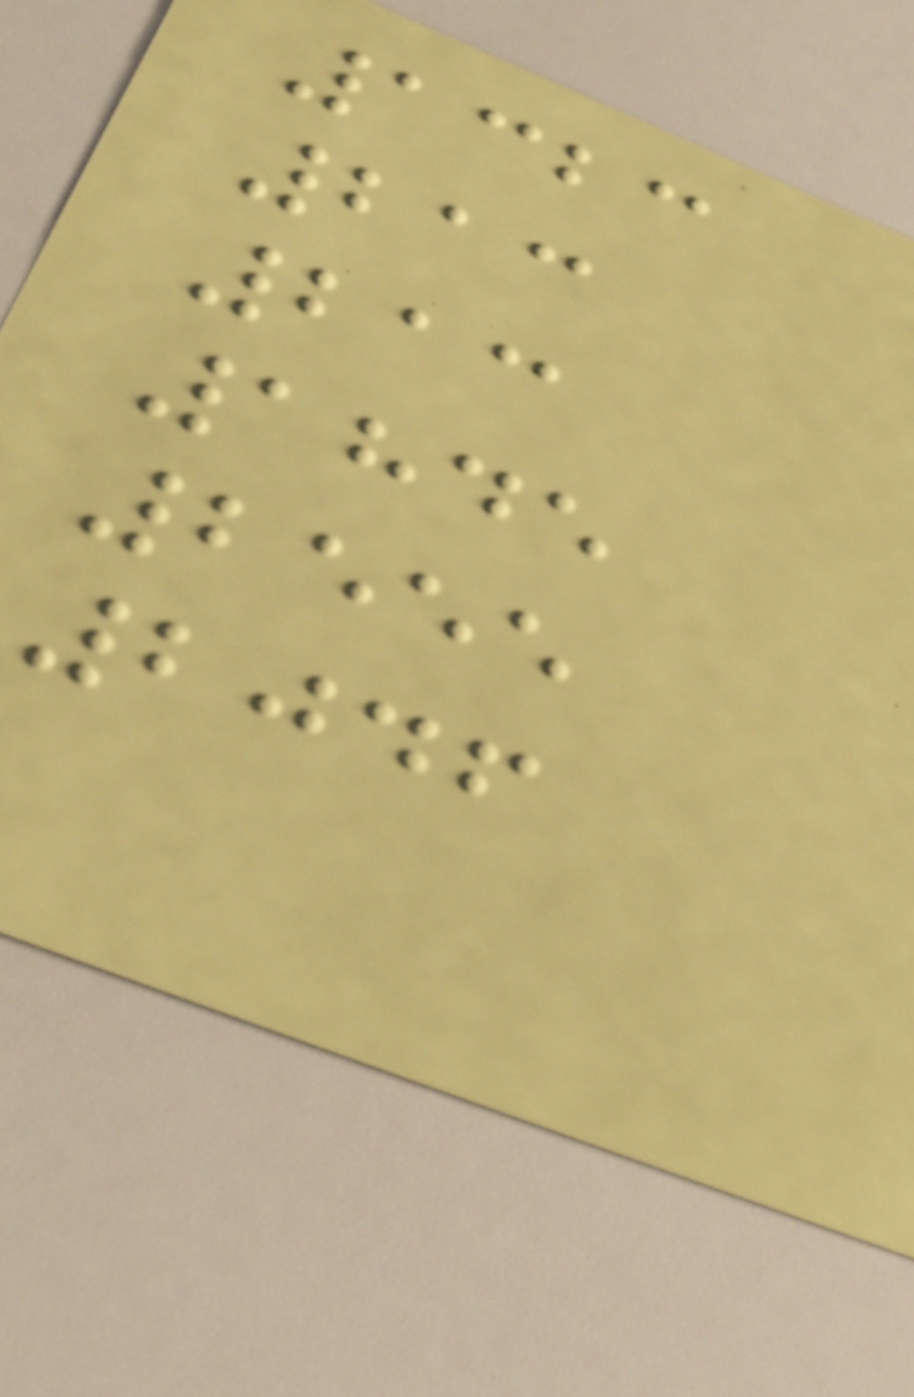1323
213
213
1845
2555
2046
